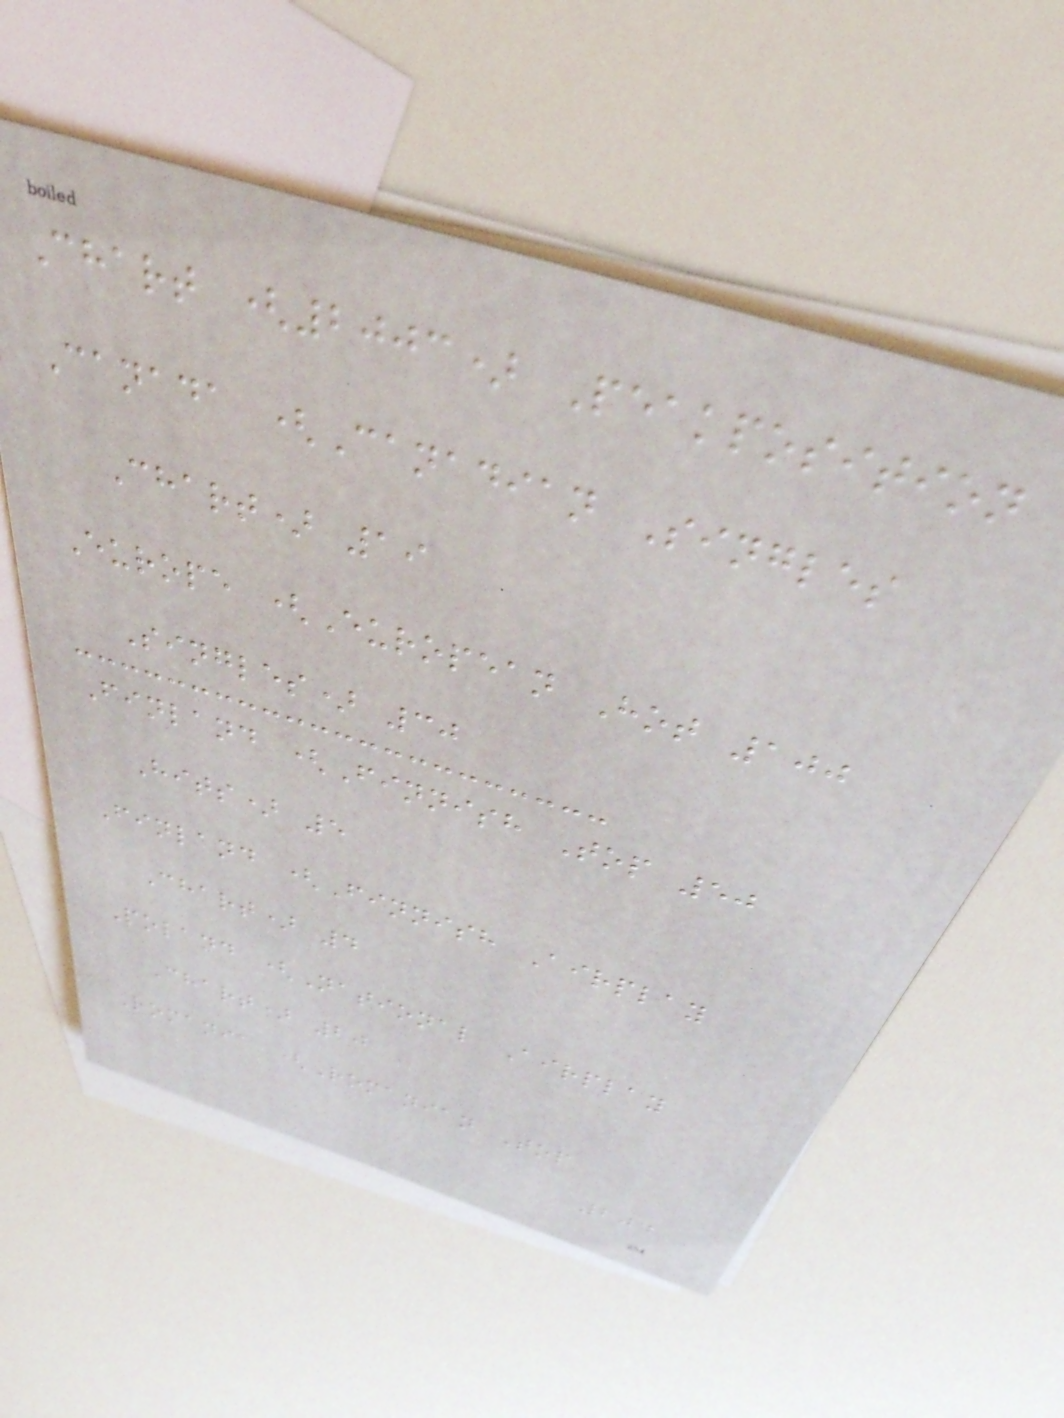Chart (2003) Peakposition
Canada (Canadian Singles
Chart) 19
Europe (European Hot 100
Singles) 30
Finland (Finnish Top 50
Hits) 5
Finland (Finnish Airplay
Chart) 4
Poland (National Airplay
Chart) 20
Romania (Romanian Top
204
